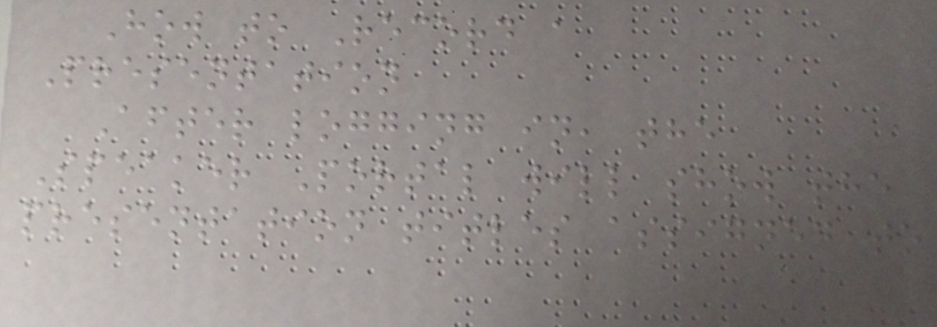How to Record a
Presentation
After logging in, the
Speaker Portal will show the
presentation titles assigned to
